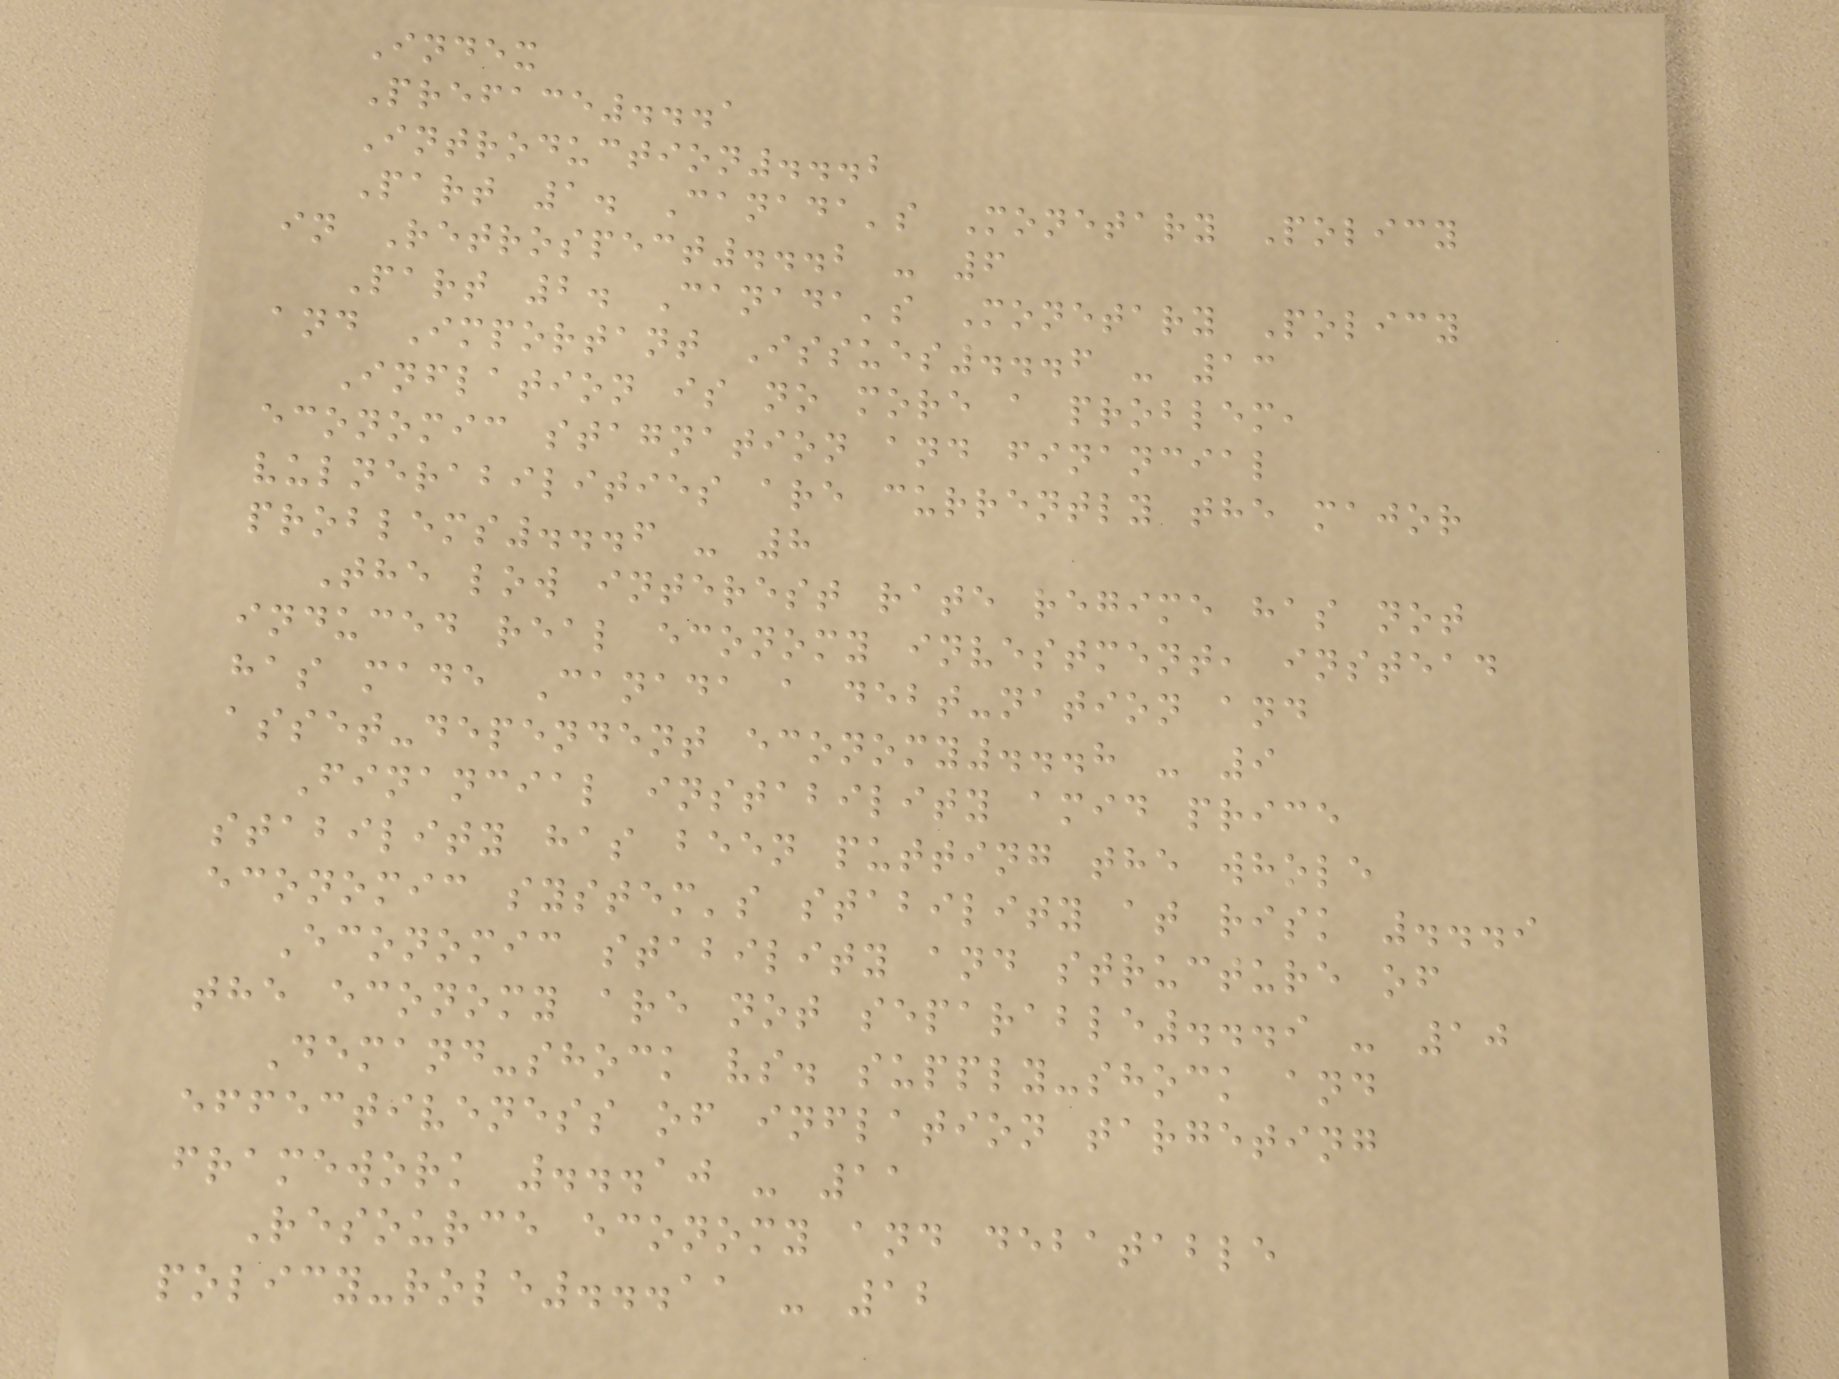Index
Preface...1
Introduction...2
Part 1. Canada's Monetary Policy
in Retrospect...2 - 6
Part 2. Canada's Monetary Policy
and Important Issues...6 - 13
Inflation is no more a problem,
economic stagnation and financial
vulnerabilities are currently the major
problems...6 - 8
The low interest rate regime has not
induced real economy investment, instead
has made Canada a debt-nation and
asset-dependent economy...8 - 9
Financial instability amid price
stability has been putting the whole
economic system's stability at risk ...9
Economic stability and structure of
the economy are not separable...9 - 10
Demand-shock vs. supply-shock and
effectiveness of inflation targeting
framework ...10 - 11
Resource economy and debatable
policy-role...11 - 12
